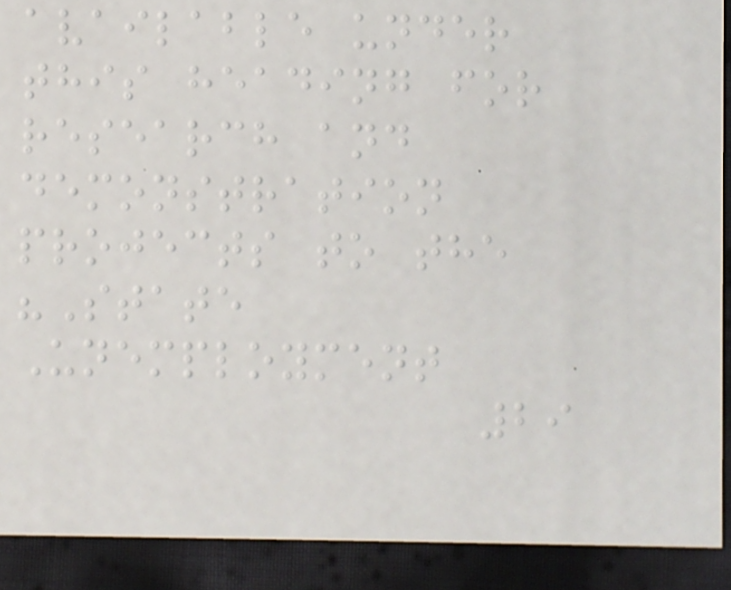available under
this heading for
research and
demonstration
projects to the
"State
Unemployment
29
